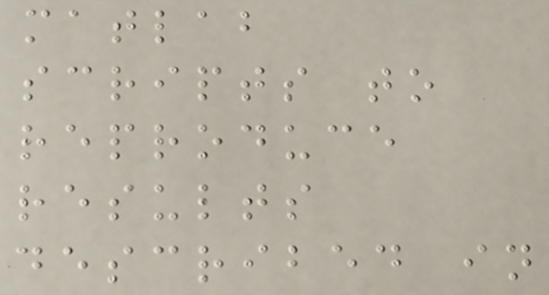matlab
scripts to
reproduce
results
described in
